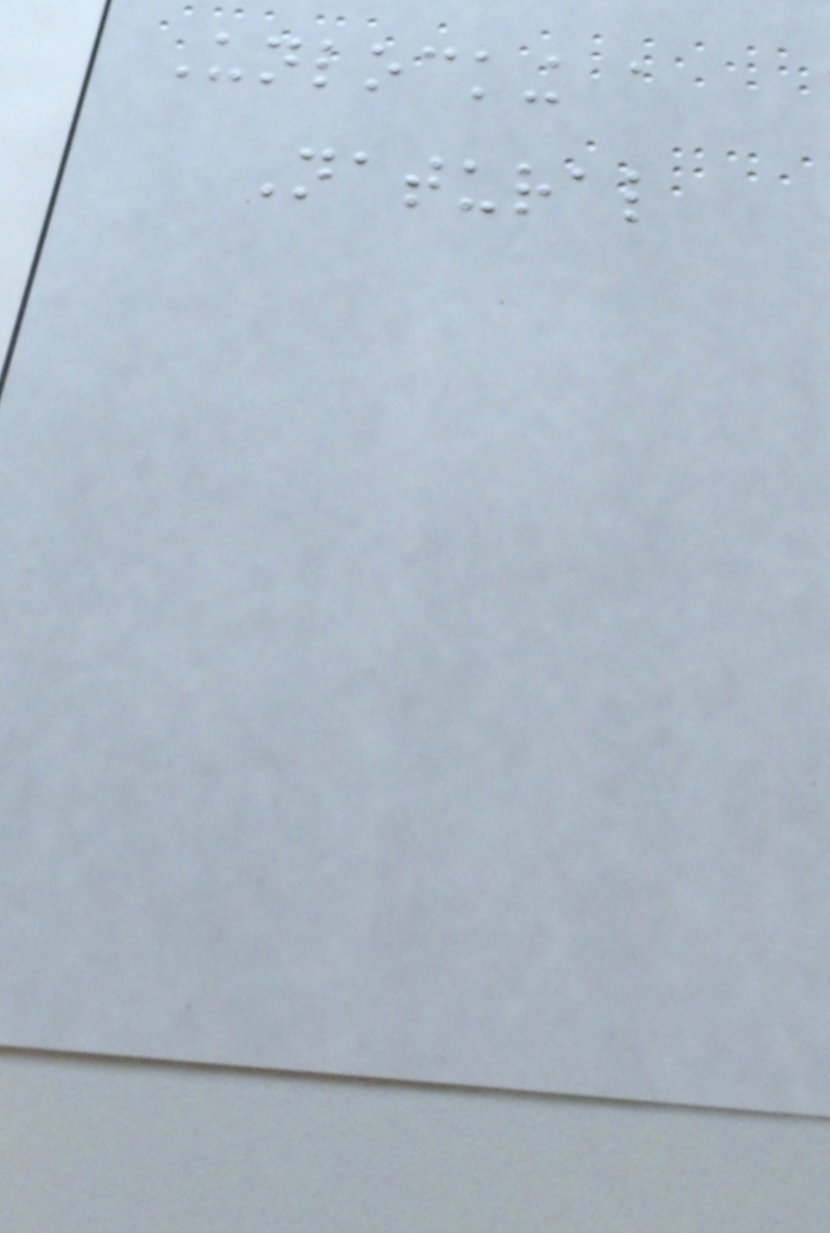Unlocking a
Natural
